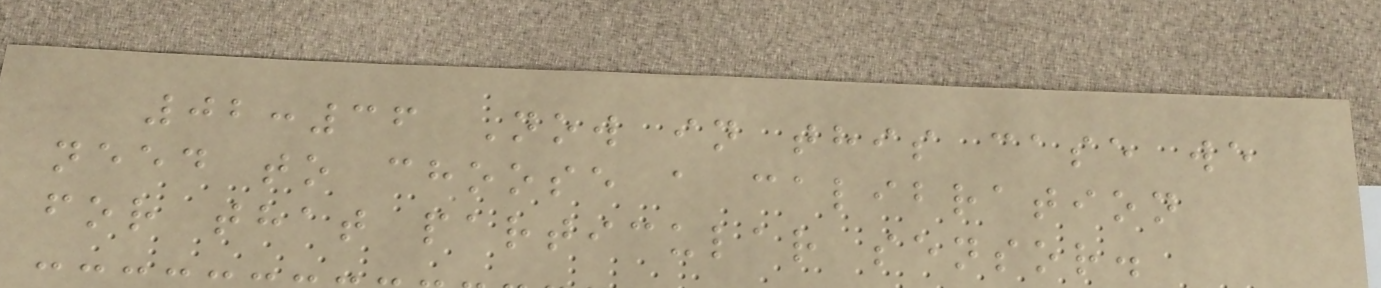02:36 Now in this case we
need to choose a calibration
for that particular sensor.
